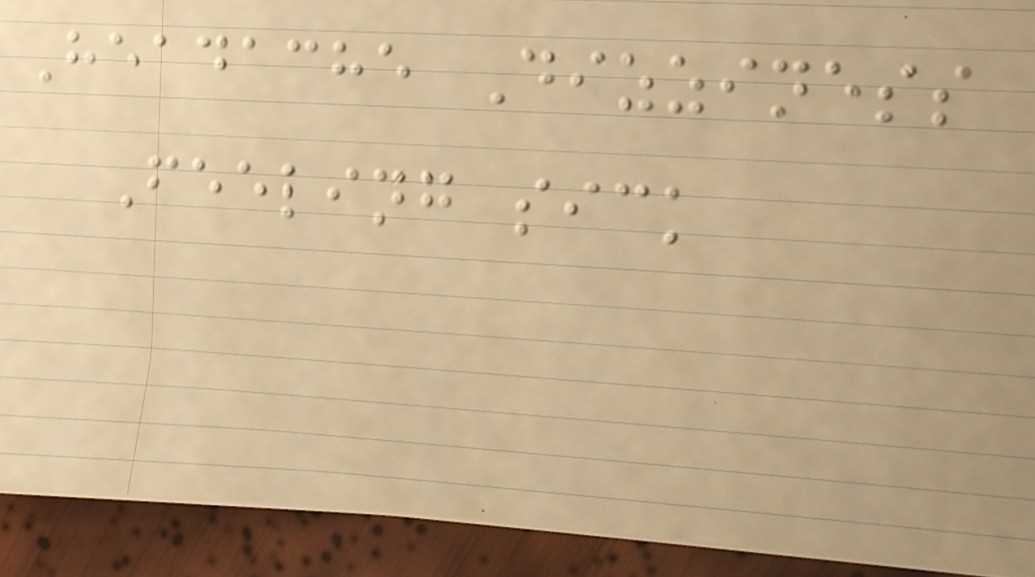Headache Dizziness
Feeling sick
